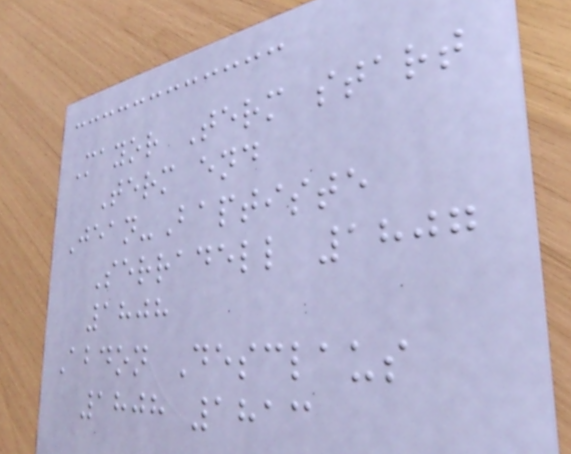Mayor Term start
Term end
Jean-Baptiste
Serradell 1807
1808
Abdon Desclaus
1808 1813
